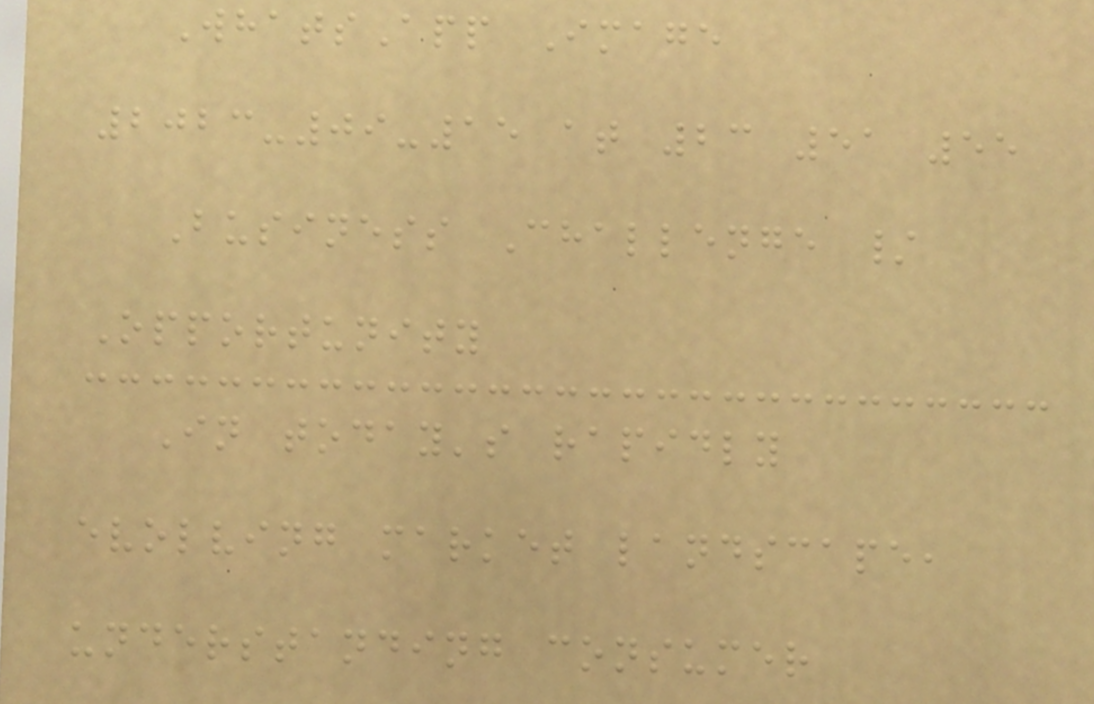WhatsApp Image
2023-09-15 at 23 51 55
Business Challenge /
Opportunity
In today's rapidly
evolving market landscape,
understanding consumer
